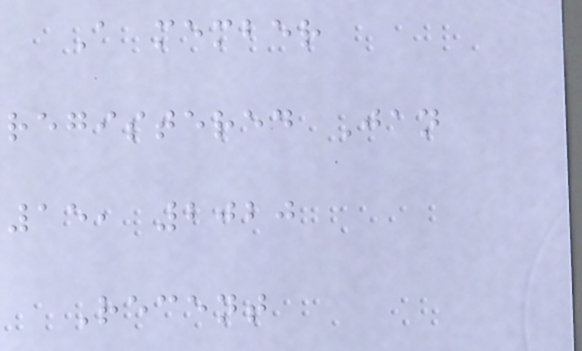A member
registered Jan
15, 2020
Recent
